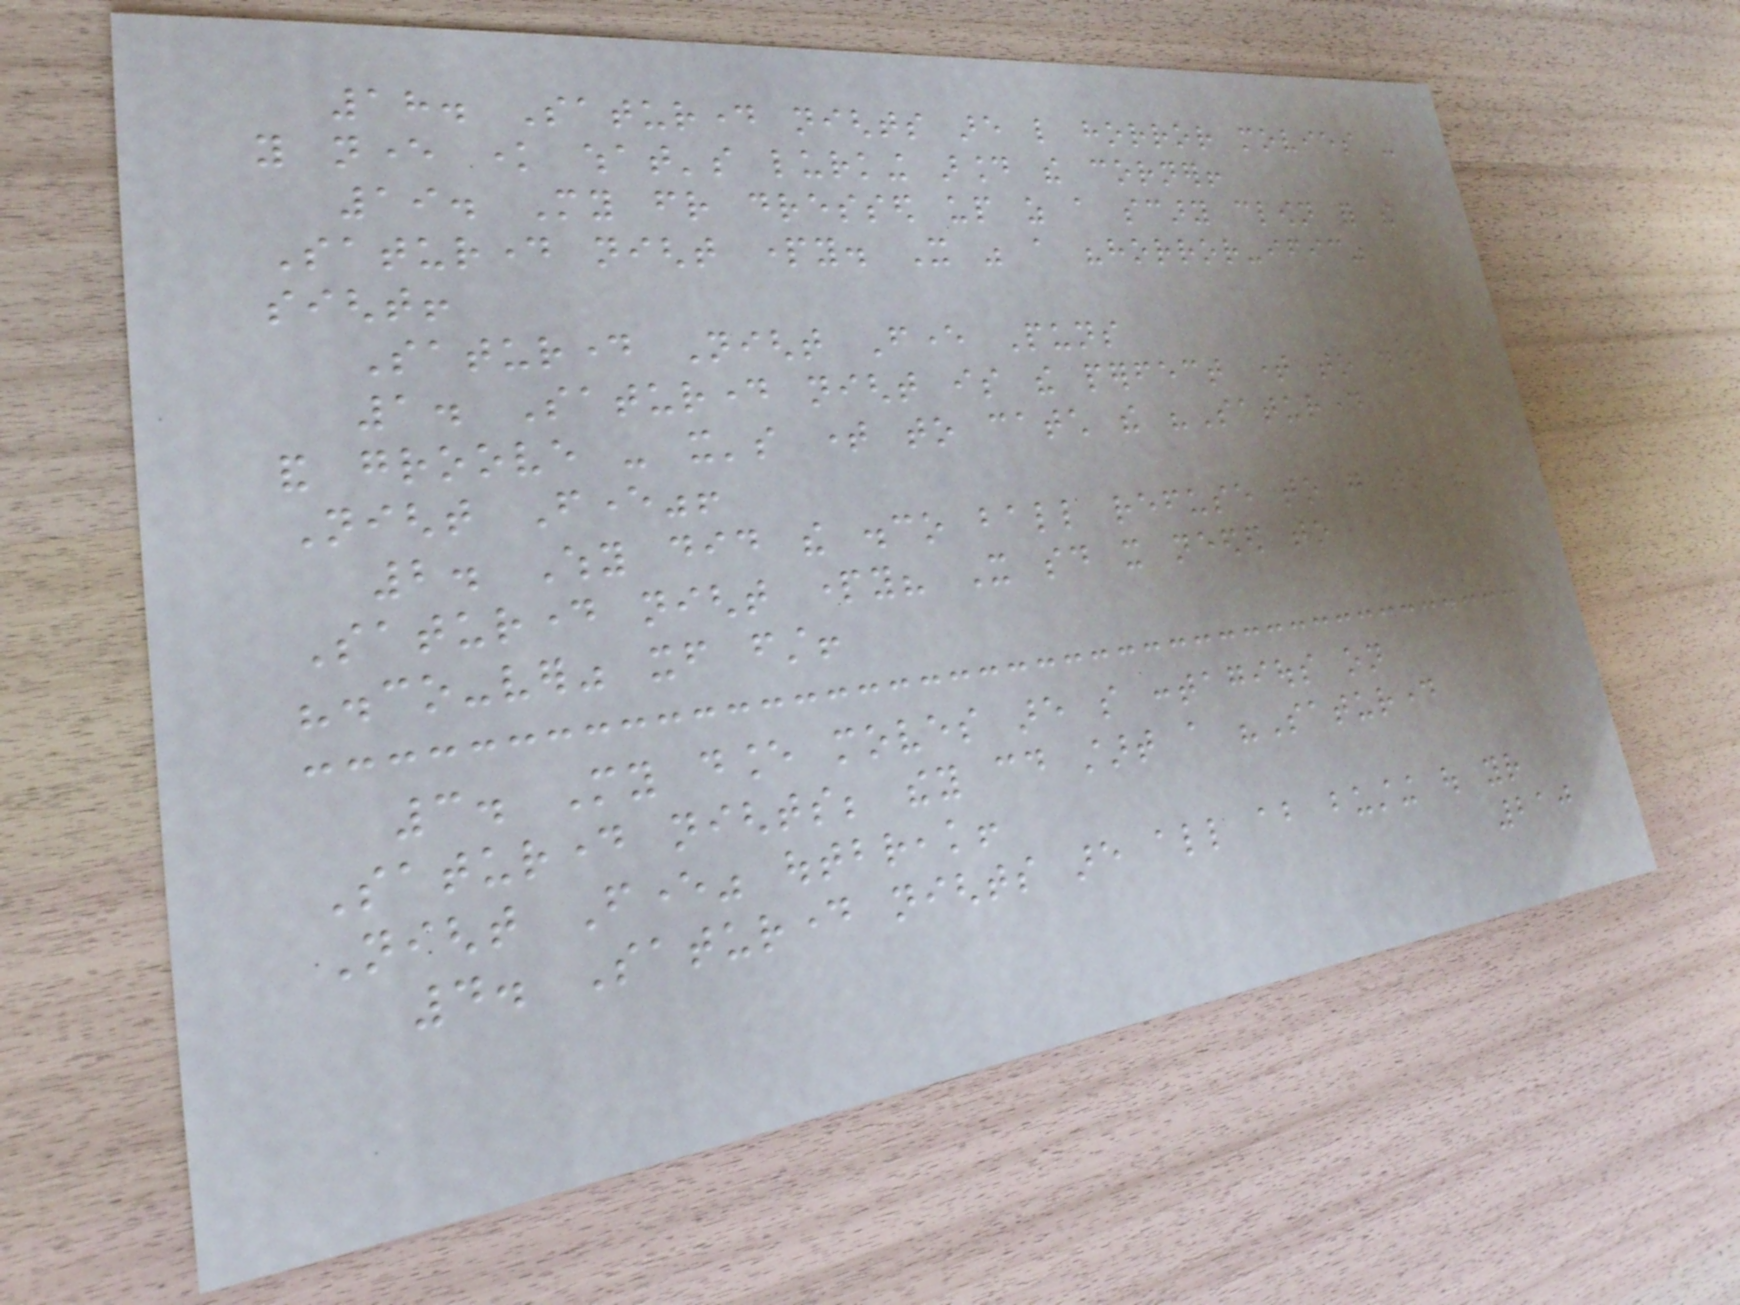18. Saturday nights are like horror movies -
you never know what's lurking around the corner!
19. My friend dressed up as a scary clown for the
Saturday night party. It was a "horror-ific"
sight!
Saturday Night Fever Puns
1. Saturday night is the perfect time to dance
and groove - it's time to catch the "Saturday
Night Fever"!
2. Why did the disco ball refuse to go to the
Saturday night party? It said it needed to
"disco-ver" itself first!
3. My dance moves are so contagious on
Saturday nights; they could start a "Saturday
Night Fever" outbreak!
4. Saturday nights are all about busting out your
210
